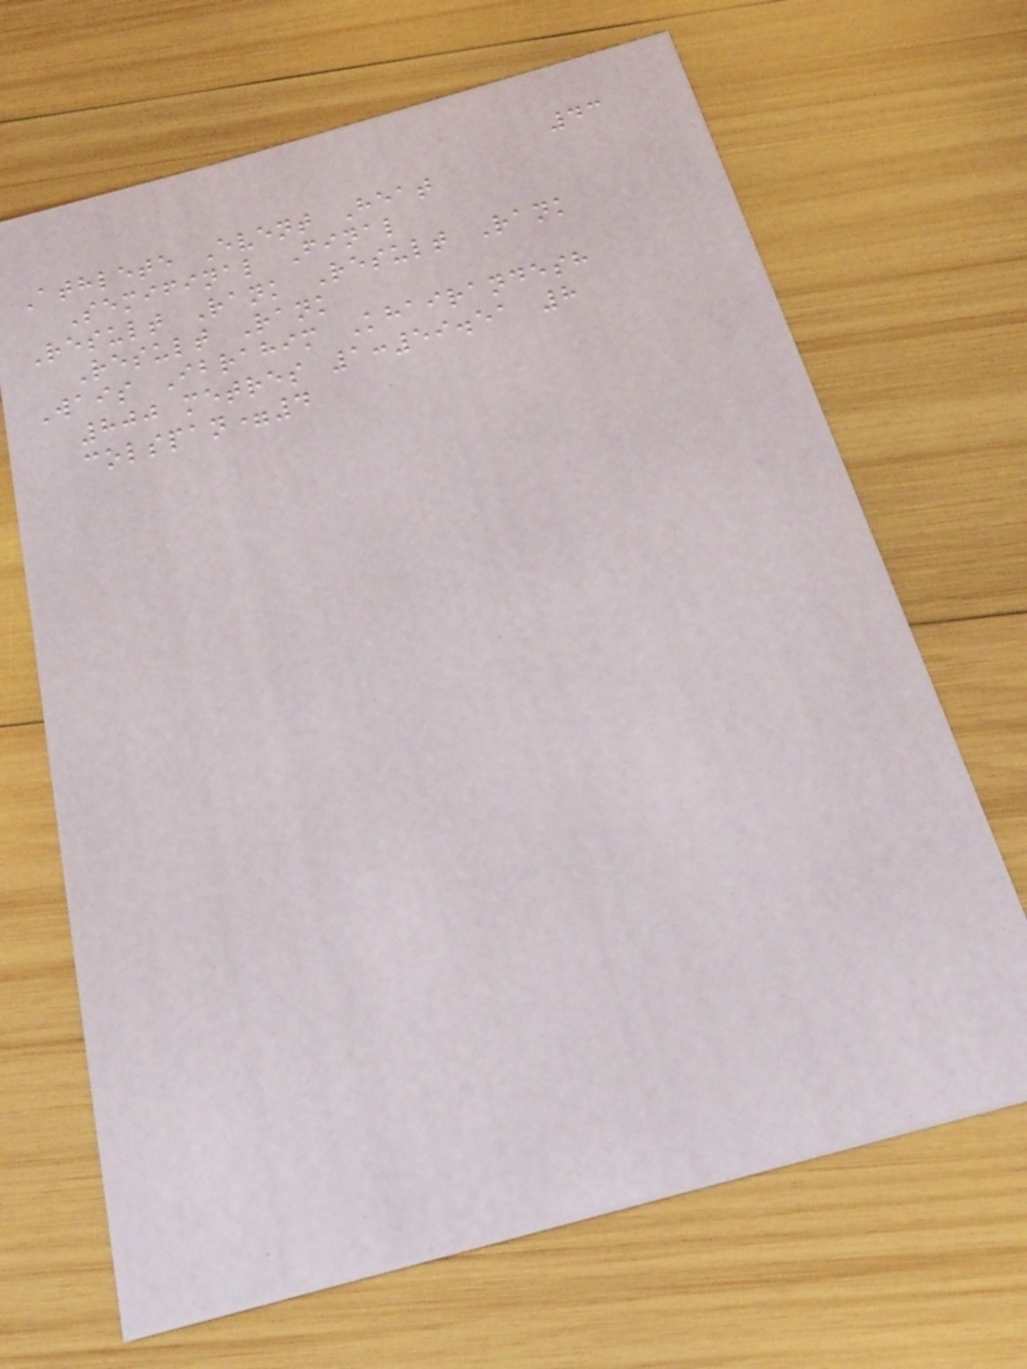43
Athlete Event Heat
Semifinal Final
Result Rank Result Rank
Result Rank
Wais Ibrahim Khairandesh
800 metres 1:59.51 8
colspan=4
